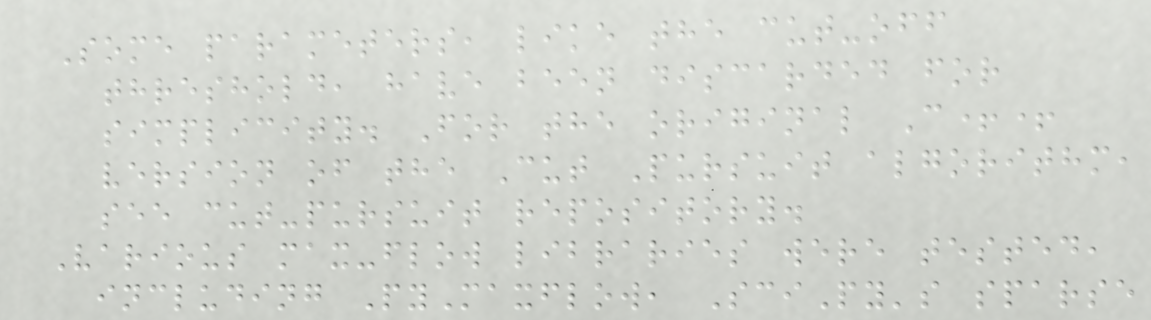Some parameters, like the cut-off
threshold, have been discarded for
simplicity. For the original C++
version of the Cut Pursuit algorithm,
see cut-pursuit repository.
Various max-flow libraries were tested,
including PyMaxflow, SciPy's sparse
